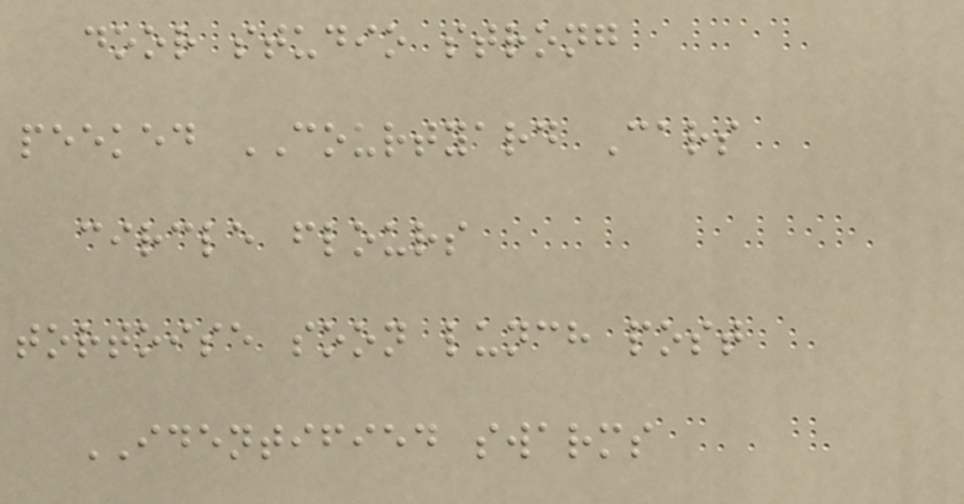door studio strong
peeked COURTYARD Cars
circle flours
tortoise soon lunch post
IDENTIFIED swarms
